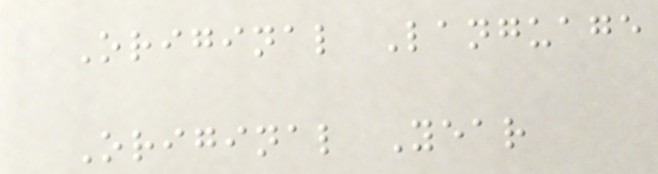Original Language
Original Year
